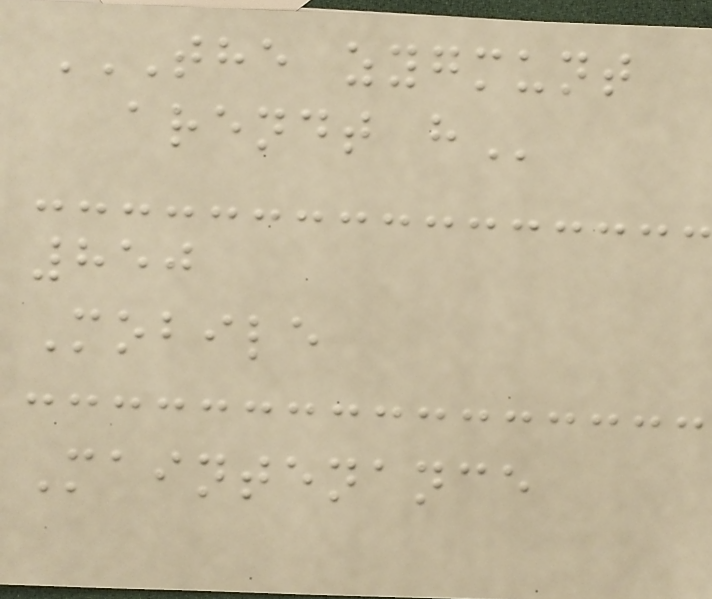THE ZYGMUNT
ARENDT H
850
Mobile
Maintenance
